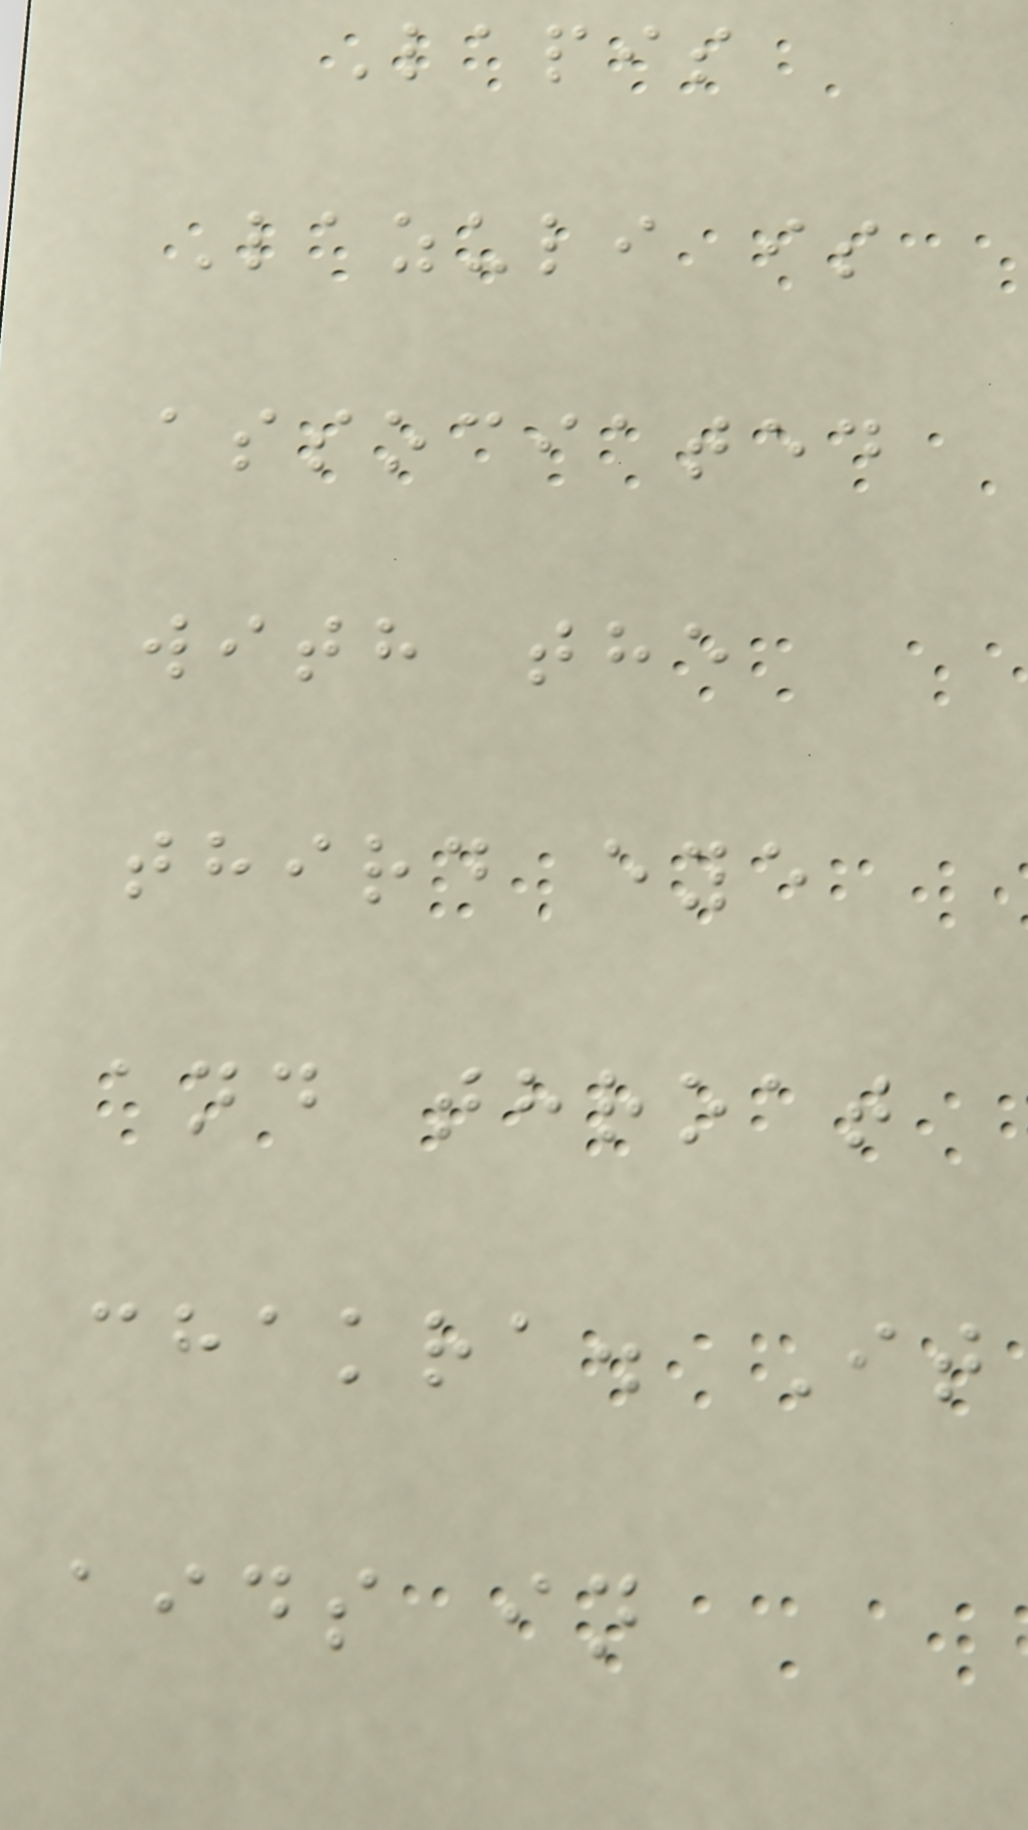Lapis
Lazuli is
associated
with the
third eye
and throat
chakra. It
aids in
